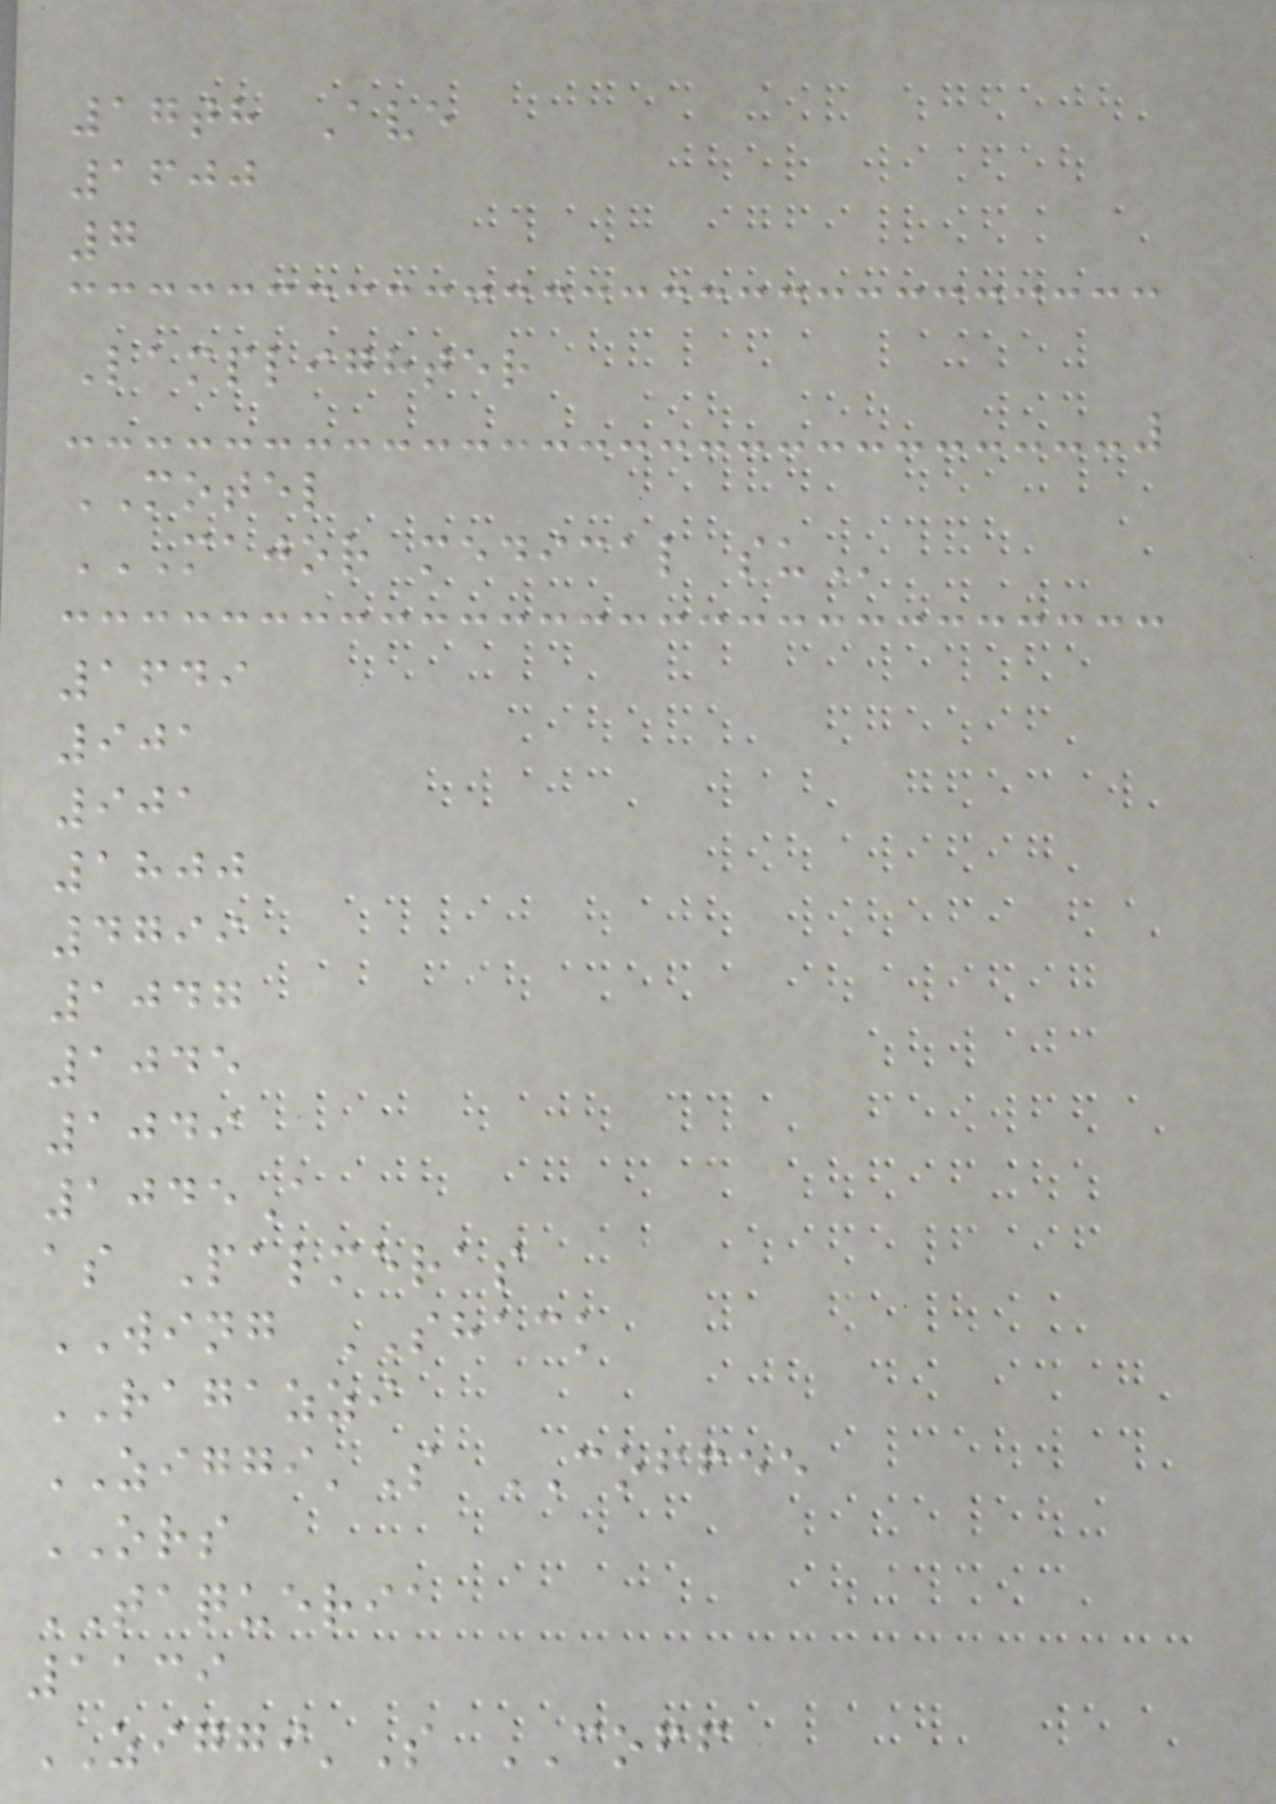17th Ave
1600
7
Lamplighter
MOTEL
MAJOR MEDICAL SU
1649
901
901
1800
4799
1047
1045
1049
1045A
as Palmeras
WING SHACK
RAGAZZI
ZIGGI'S COFFEE
ORS
TAQUERIA
1139
ZIGGI'S COFF
